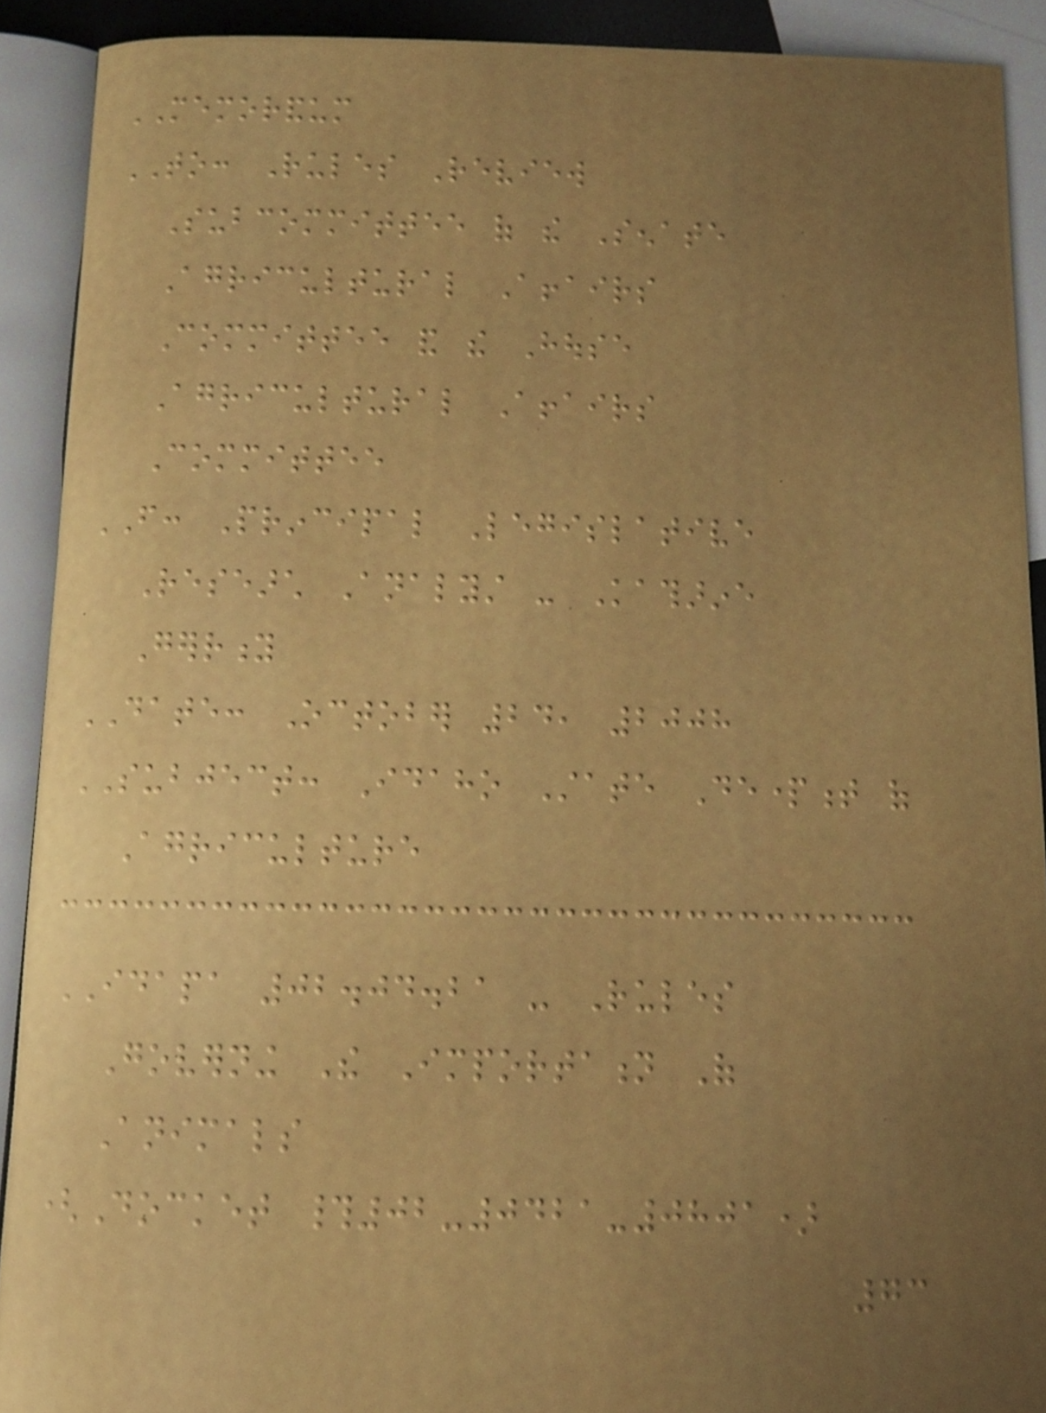MEMORANDUM
TO: Rules Review
Subcommittee of the Senate
Agricultural Affairs
Committee and the House
Agricultural Affairs
Committee
FROM: Principal Legislative
Research Analyst - Katharine
Gerrity
DATE: October 24, 2008
SUBJECT: Idaho State Department of
Agriculture
IDAPA 02.04.21 - Rules
Governing The Importation Of
Animals
(Docket #02-0421-0801)
73
